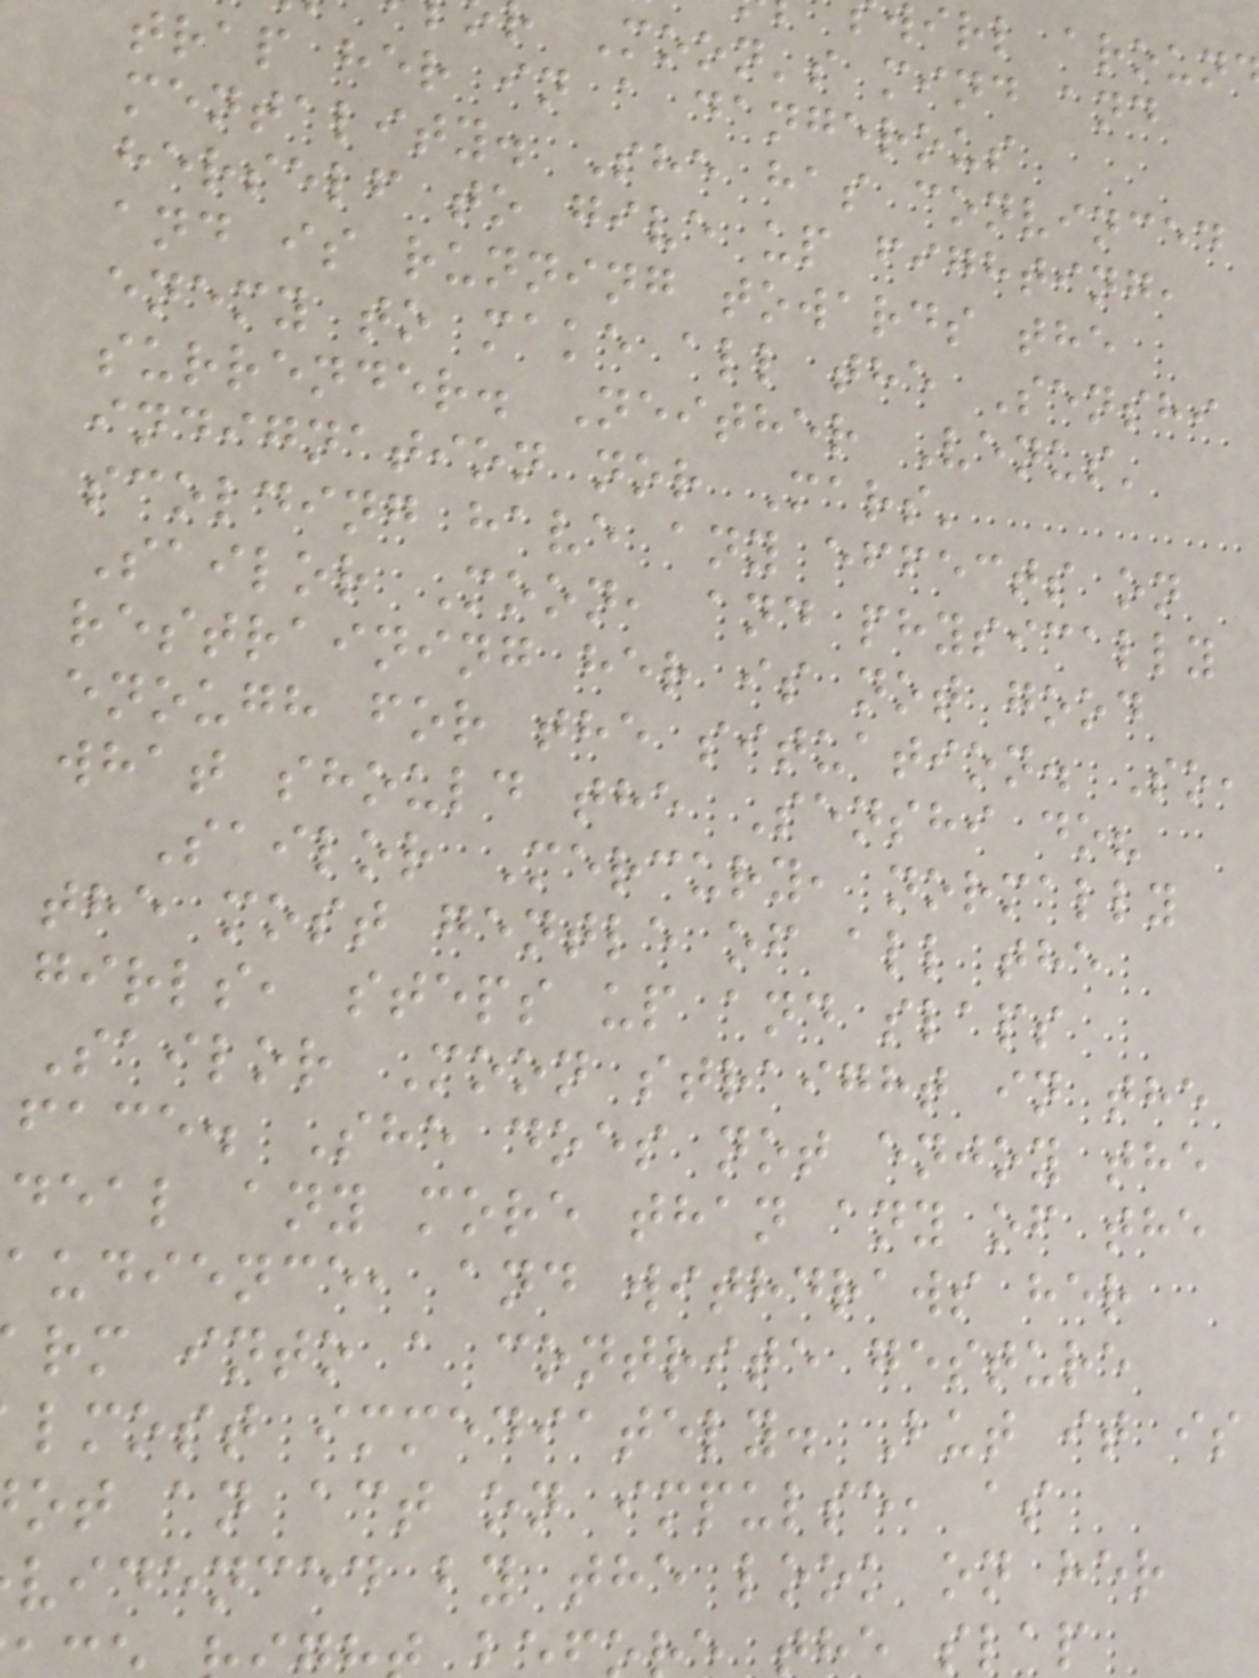irl aroun
Moon's mind and
trap her in a dangerous
mentality. She has convinced
herself to give up fighting,
and is running towards the
enemy to make all the Senshi
surrender. Neither Venus'
indignation nor Mars'
scolding have any effects on
Sailor Moon, and physically
restraining her is not good
enough for the situation. So,
what should the Senshi do?
Sailor Mercury, normally
the most gentle of all the
girls, steps up and slaps
Sailor Moon straight in the
face. She does not enjoy the
deal any more than any of the
audience, and withdraws her
rm into a contrite gesture
lmost immediately. But it is
ot an act on impulse, as
videnced by the look on her
the slap
